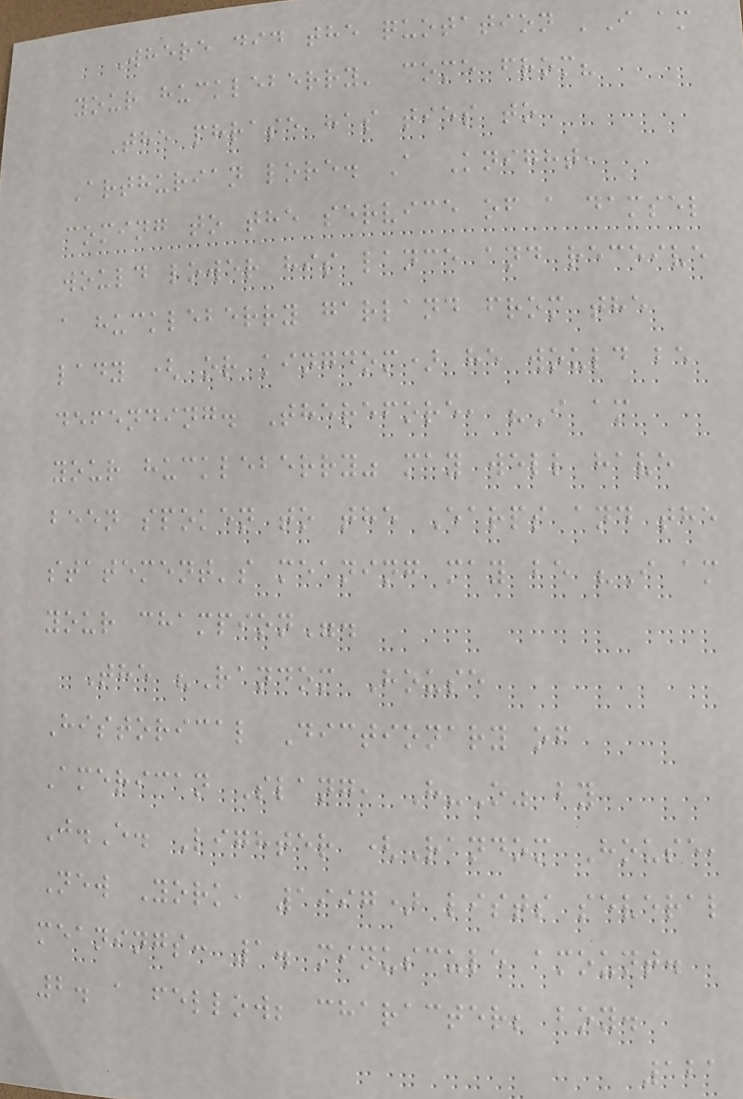Where did the quotation 'I am
your huckleberry' come from?
The phrase has ties to
Arthurian lore. A Knight,
coming to the service of a damsel
would lower his lance and receive
a huckleberry garland from the
lady ( or kingdom) he would be
defending. Therefore, "I am
your huckleberry" may well have
been spoken to the Earps and the
statement's meaning may be "I am
your champion".
The "Random House
Historical Dictionary of
American Slang, H-O" by
J.E. Lighter (Random House,
New York, 1997) lists several
meanings: 1. minuscule amount.
2. a fellow; character; boy.
121
